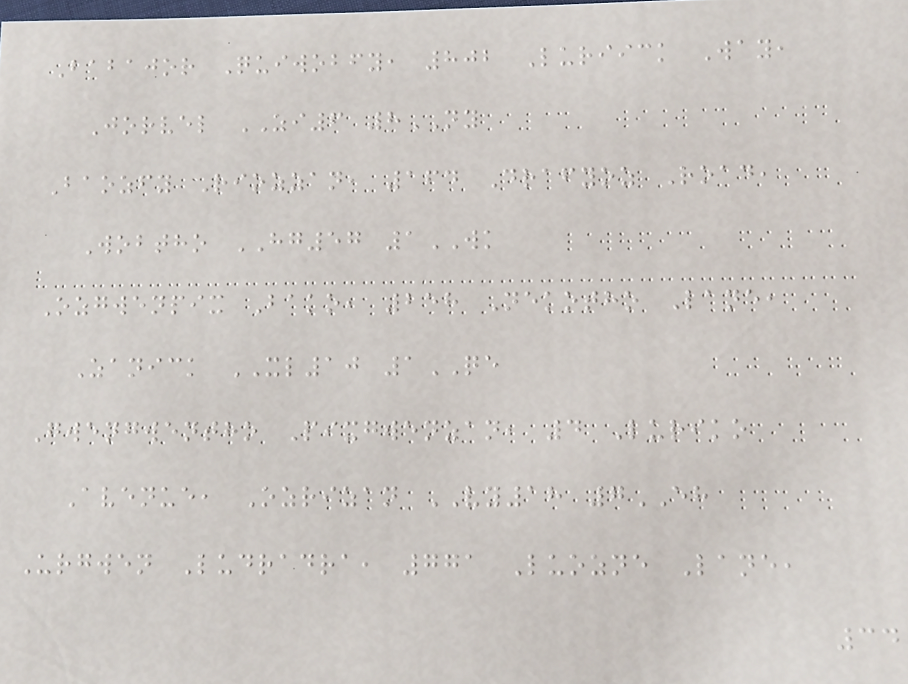Babajor Quiwobfy, 802 Luriick Way,
Jorvel ZI6 8NY
Baozfy Riozzan, 164 Drafyoz Road,
Wobtho HG57 1WK
Ozgwenpix Bako, 258 Nekotho Lane,
Zanick XL10 1QE
Gwengwentho Pixgwenzan, 4 Luriko
Avenue, Ozrizan VY18 7EH
Urgwen Ludradra, 771 Luozne Lane,
34
